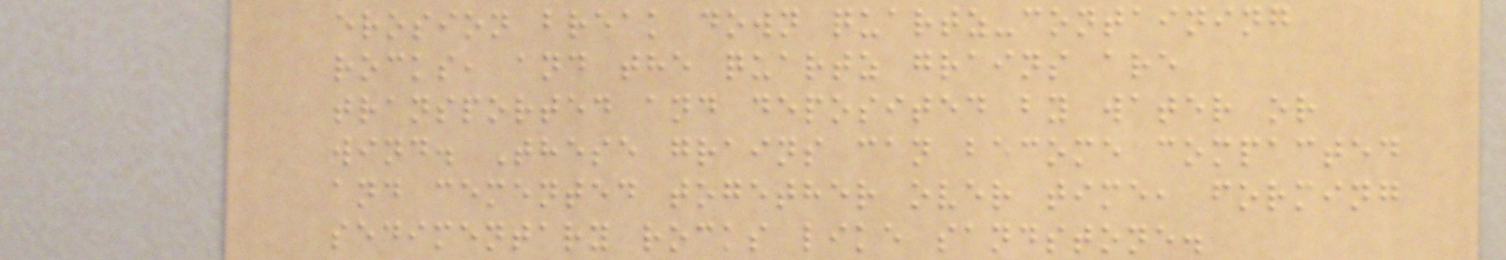erosion break down quartz-containing
rocks, and the quartz grains are
transported and deposited by water or
wind. These grains can become compacted
and cemented together over time, forming
sedimentary rocks like sandstone.
